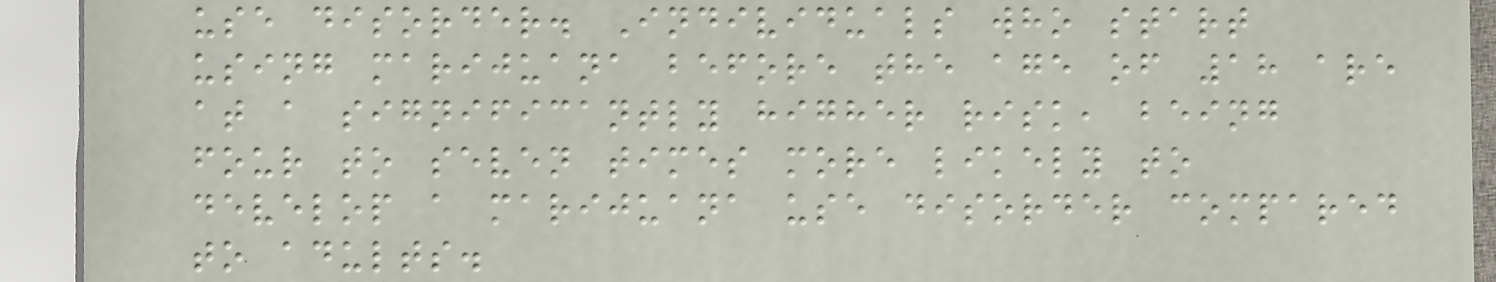use disorder. Individuals who start
using marijuana before the age of 18 are
at a significantly higher risk, being
four to seven times more likely to
develop a marijuana use disorder compared
to adults.
